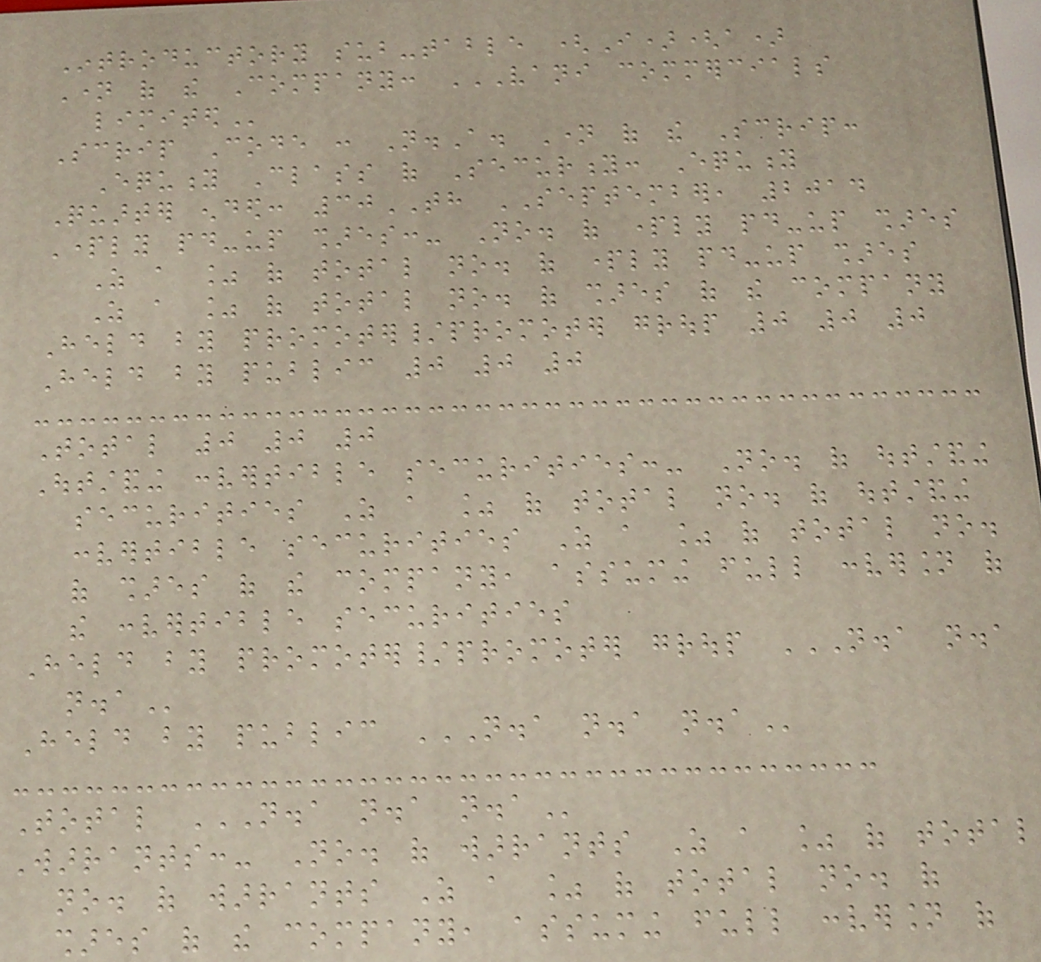Introductory sub-table (I)(a)
Name of the Company: VANI COMMERCIALS
LIMITED
Scrip Code : N.A. Name of the Scrip:
Equity Class of Security: Equity
Quarter ended: 30TH SEPTEMBER, 2014
Partly paid-up shares:- No. of partly paid-up shares
As a % of total no. of partly paid-up shares
As a % of total no. of shares of the company
Held by promoter/promoter group 0 0 0
Held by public 0 0 0
Total 0 0 0
Outstanding convertible securities:- No. of outstanding
securities As a % of total no. of outstanding
convertible securities As a % of total no.
of shares of the company, assuming full conversion of
the convertible securities
Held by promoter/promoter group N.A N.A
N.A
Held by public N.A N.A N.A
Total N.A N.A N.A
Warrants:- No. of warrants As a % of total
no. of warrants As a % of total no. of
shares of the company, assuming full conversion of
